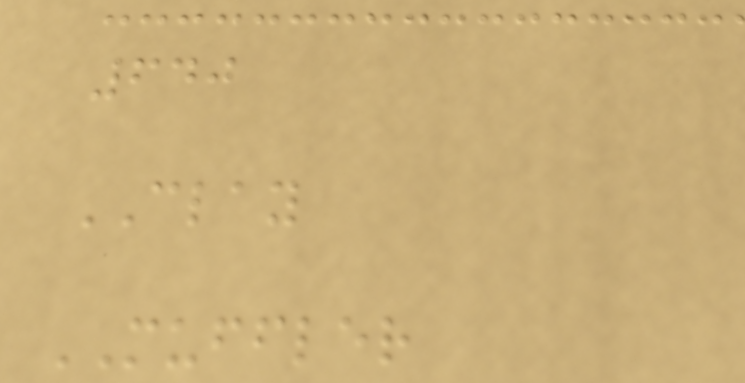640
CLAY
MUFFLER
